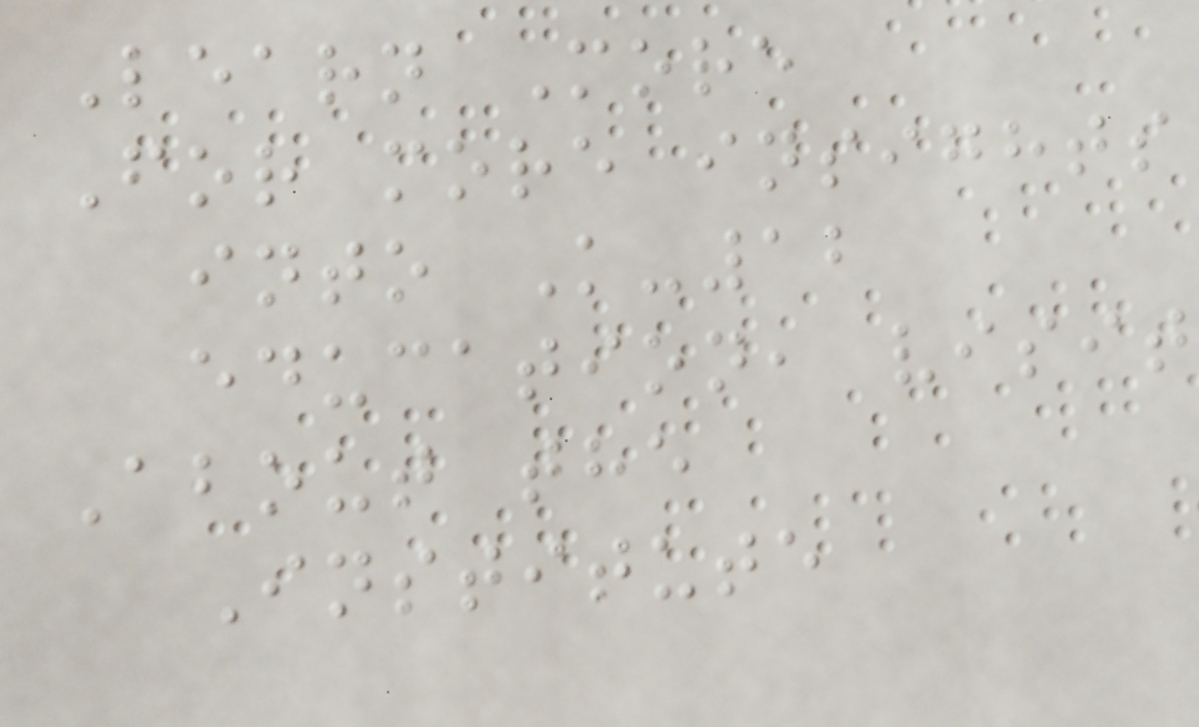Learn More
For more insights
into K-12
education, visit
About the
Institute
